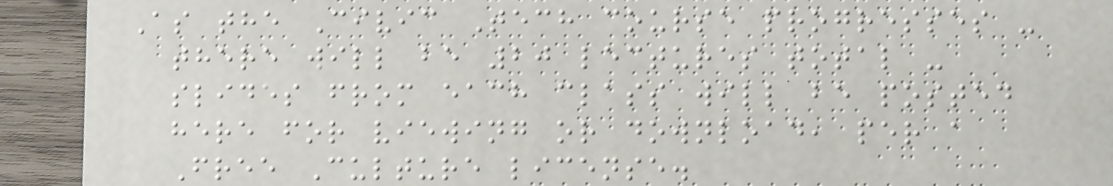As the Civic Tech course progresses -
there will be 20 lectures total -
slides from each class will be posted
here for viewing or download, per a
Free Culture license.
